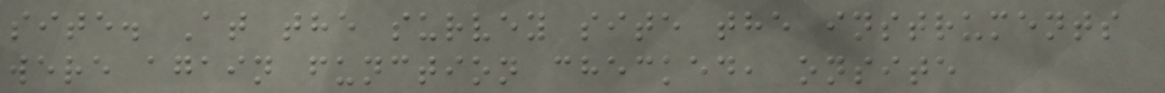site. At the survey site the instruments
were again function checked, onsite
